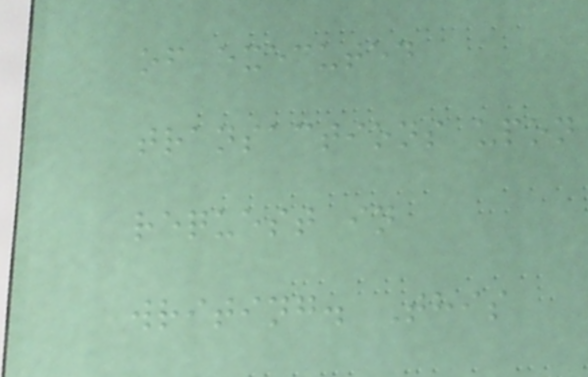of executed
transactions upon
request in
writing. This
